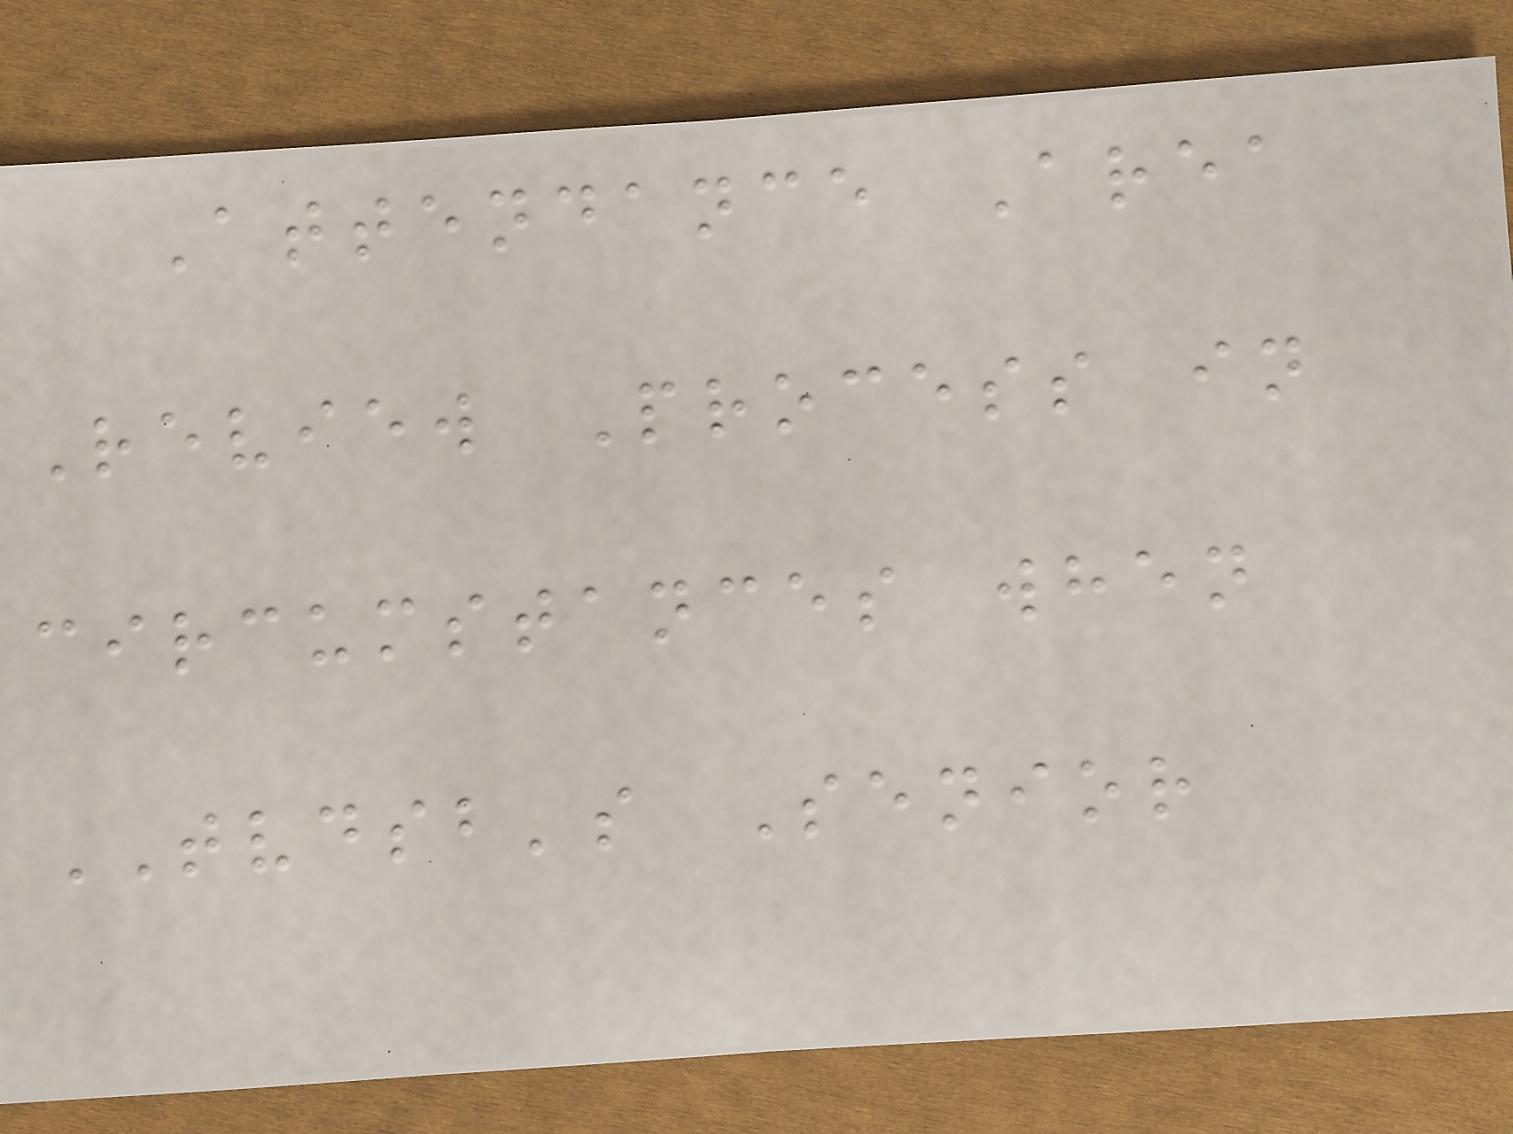Attendance Area
Review Process in
circumstances when
TVDSB's Senior
